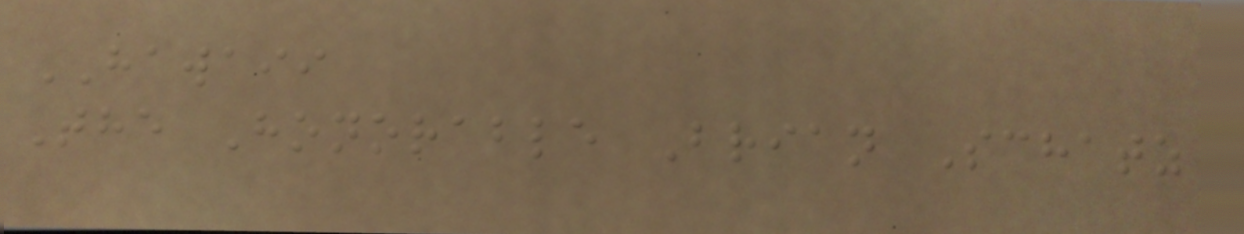HAWAII
The Honorable Brian Schatz
